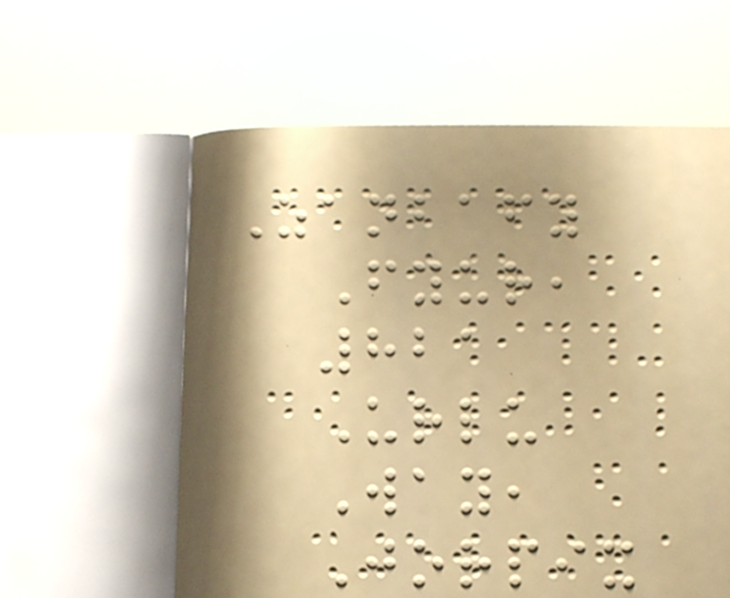Zanbafy
Fyur,
821
Urlu
Way,
Jorpix
